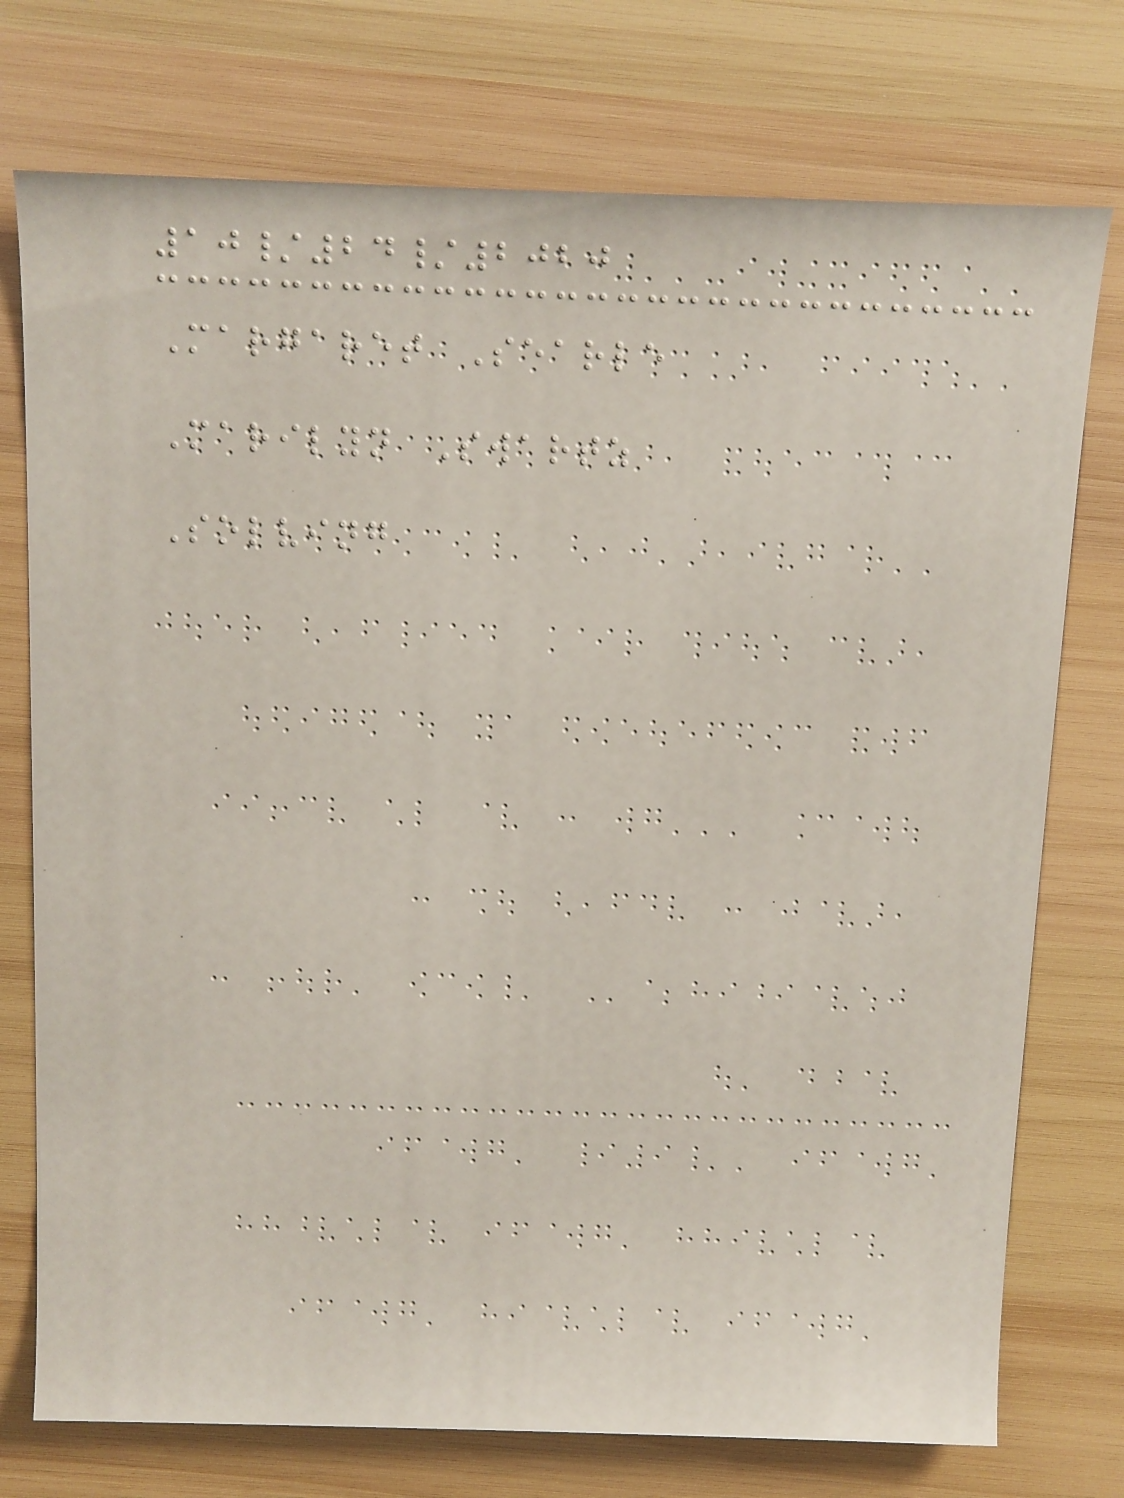10/24/2020
Margaret Searle
Marilyn Swartz
Solving
